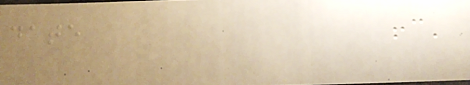date
